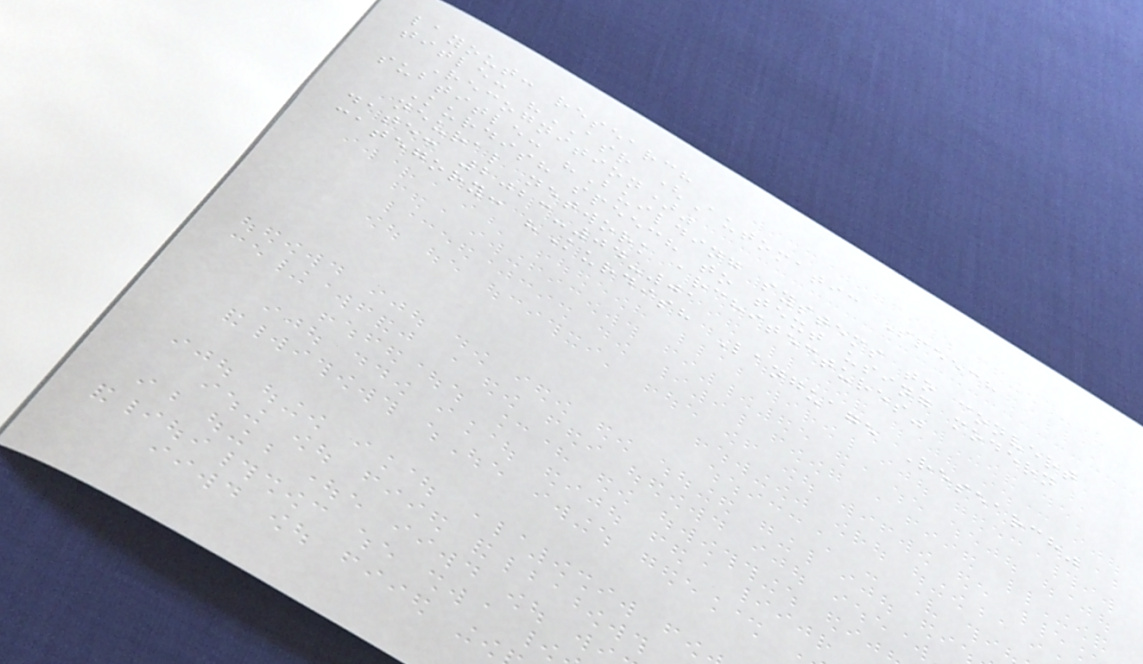layout: research
title: "ASR (Automatic Speech
Recognition)"
subtitle: "Building systems to convert
Kurdish speech to text using modern
neural network architectures"
date: 2023-04-01
category: "Kurdish Language Research"
